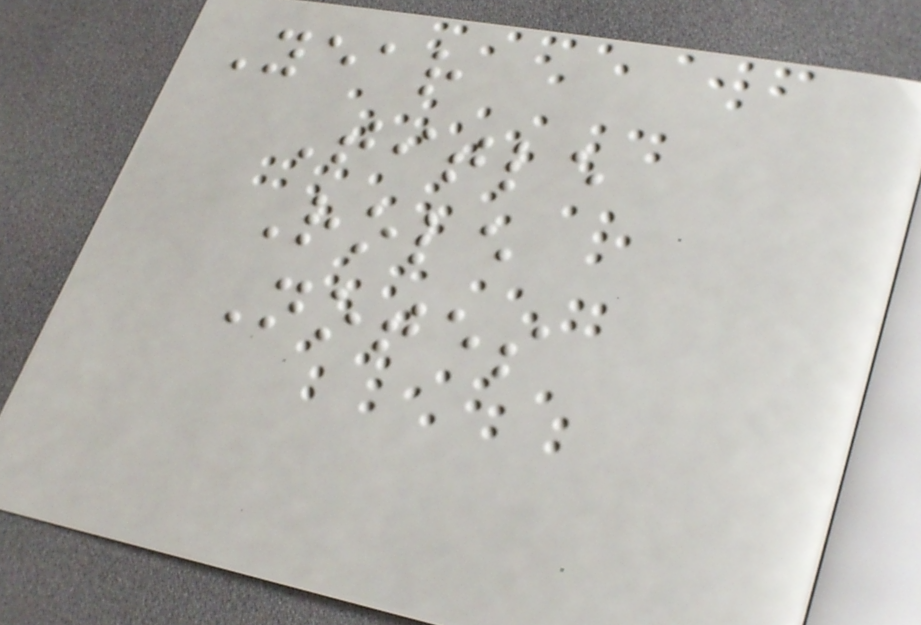Year
Title
Role
Notes
